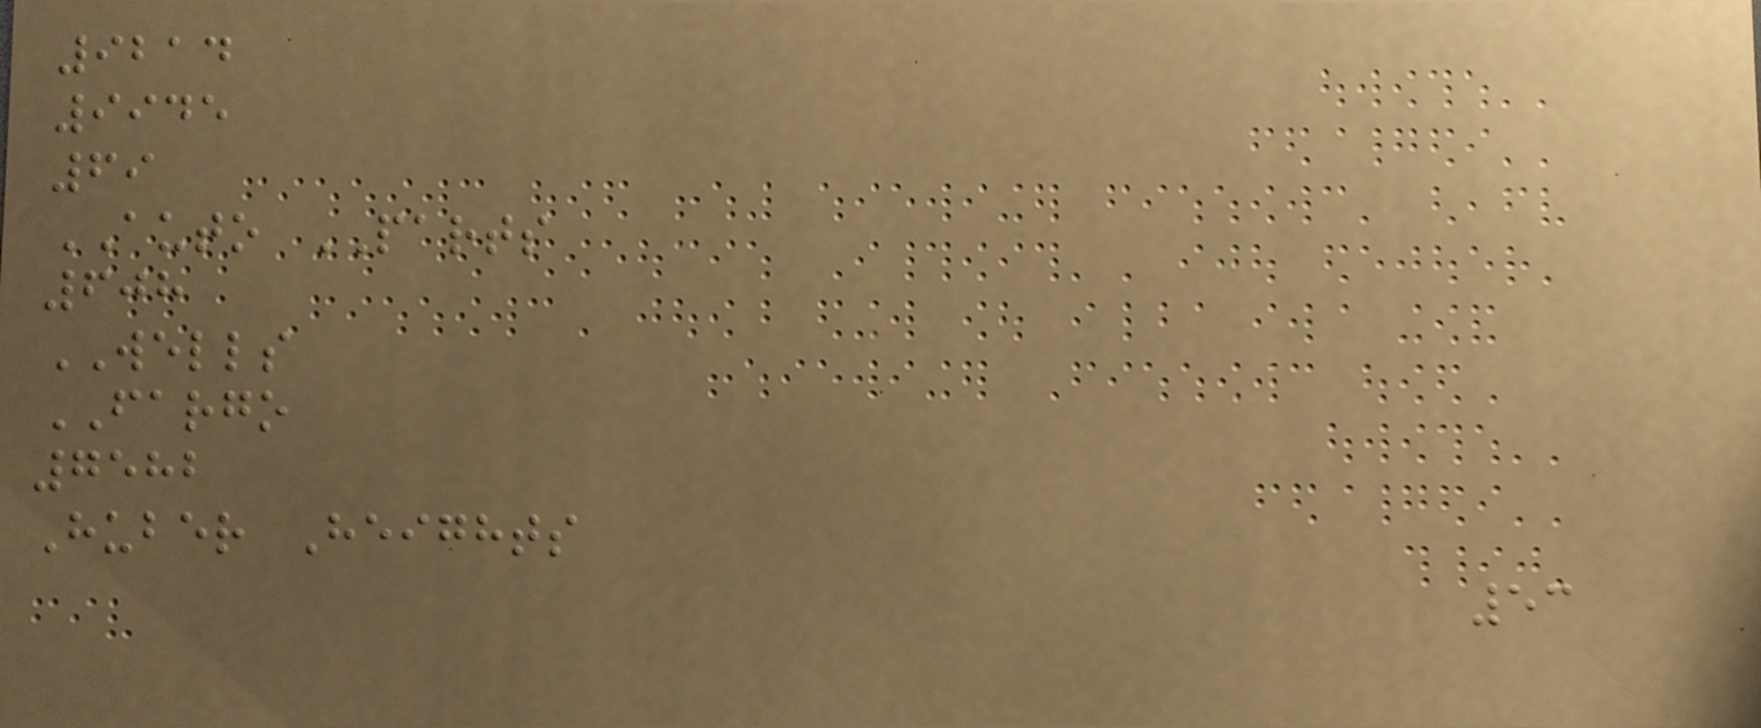9214
9945
69
AUTO PARTS
608
WELLS
FARGO
7582
Huber Heights
53
